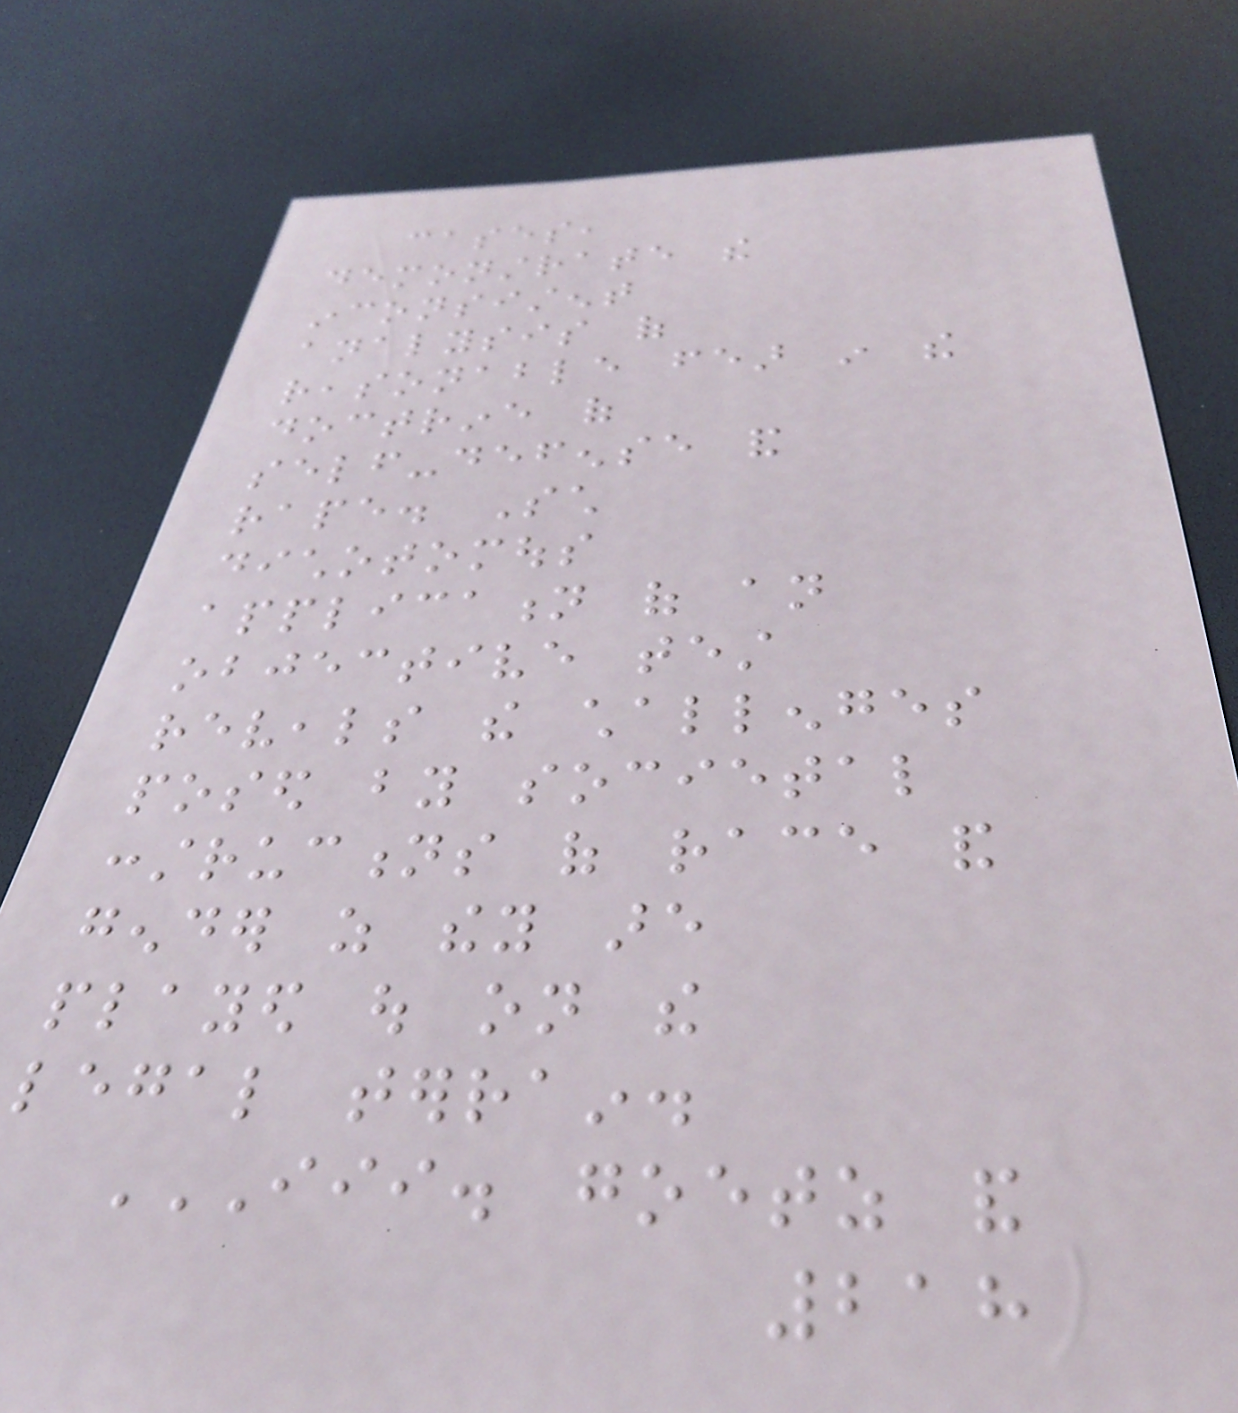cases,
demonstrate the
inconsistent
analysis of
reasonable fear in the
doctrine of
self-defense and
rape. Such
dichotomous
application of an
objective test
reveals the challenges
posed by societal
constructions of race and
gender as they are
played out on the
legal terrain.
III. GOETZ AND
218
